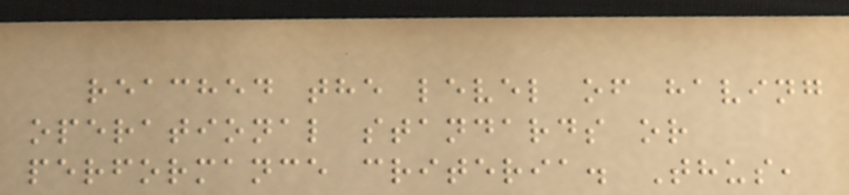reached the level of having
operational standards or
performance criteria. Thus,
